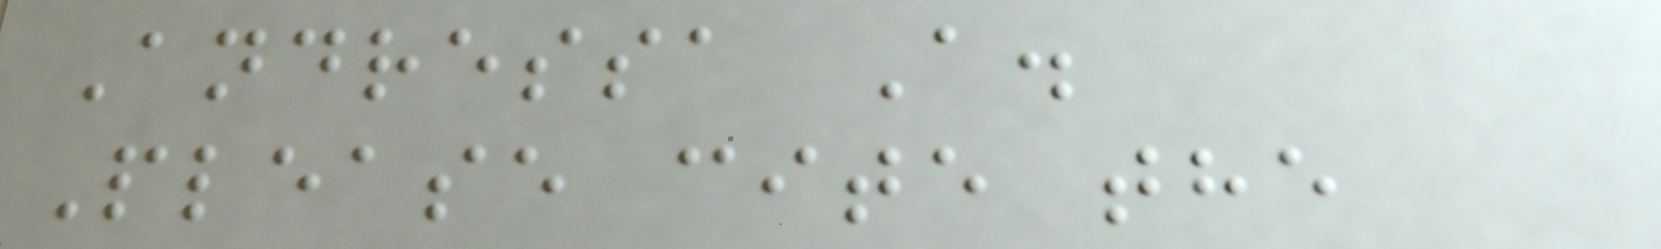Andressa A.
Please cite the
